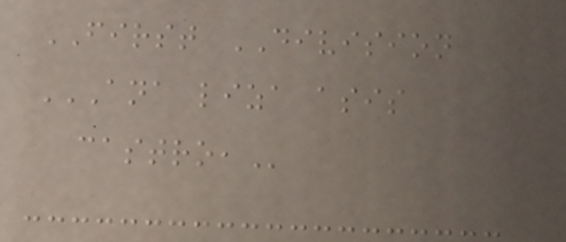FIRST DIVISION
ANA LIZA ASIS
CASTRO,
